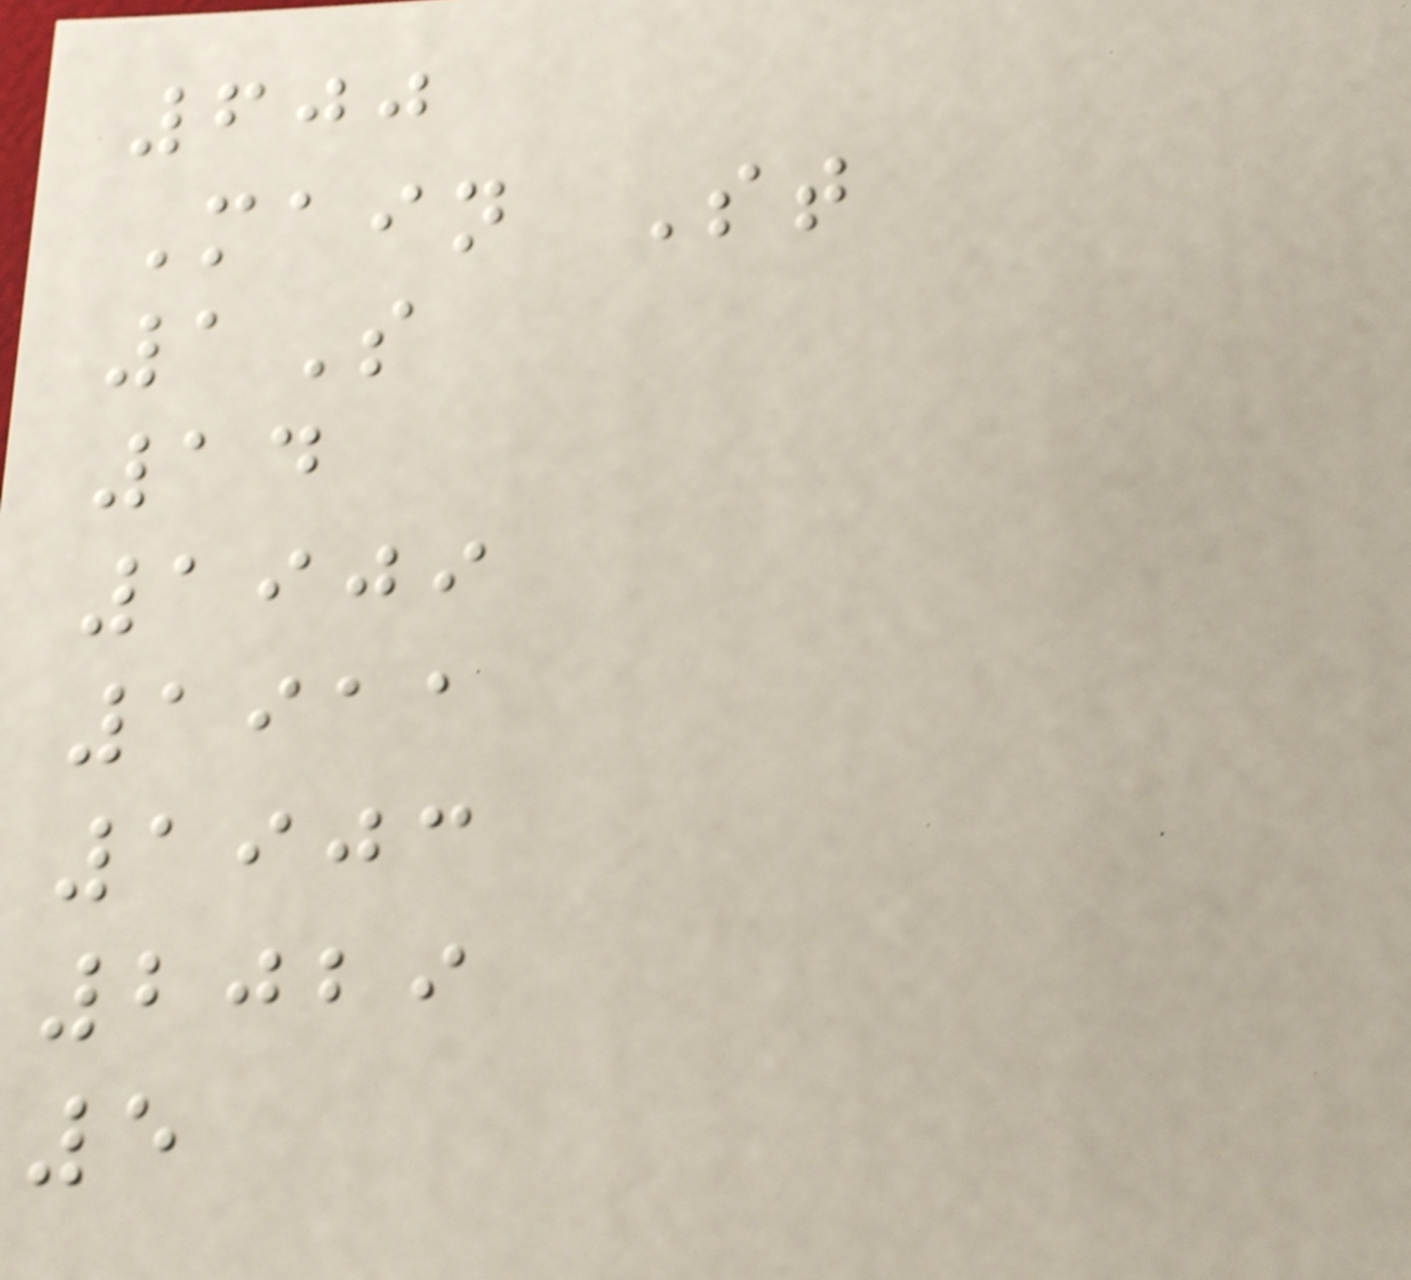600
Main St
1S
14
1909
1911
1903
2029
5
